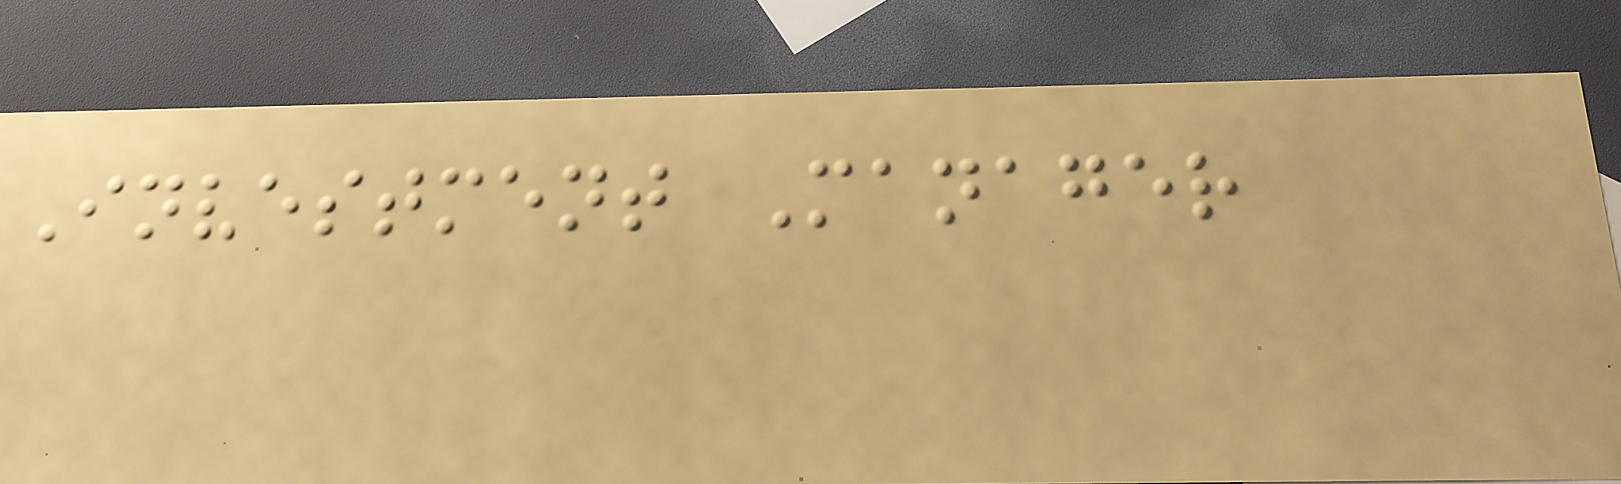Investment Manager
